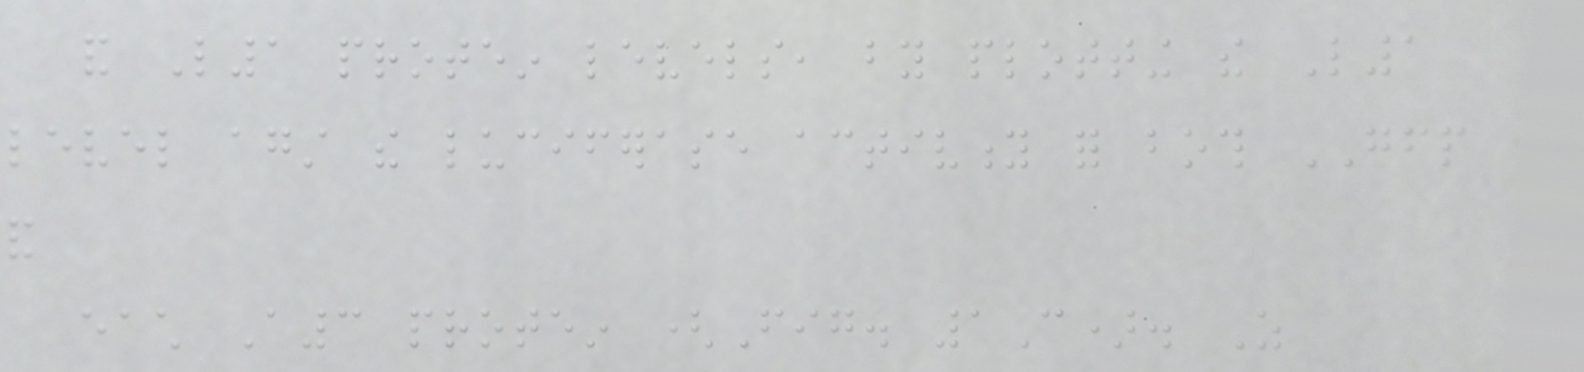and L1 protein levels, by plotting the L1
level against the luciferase activity for both GFP
and
each A3 protein (Fig. 1C). As
